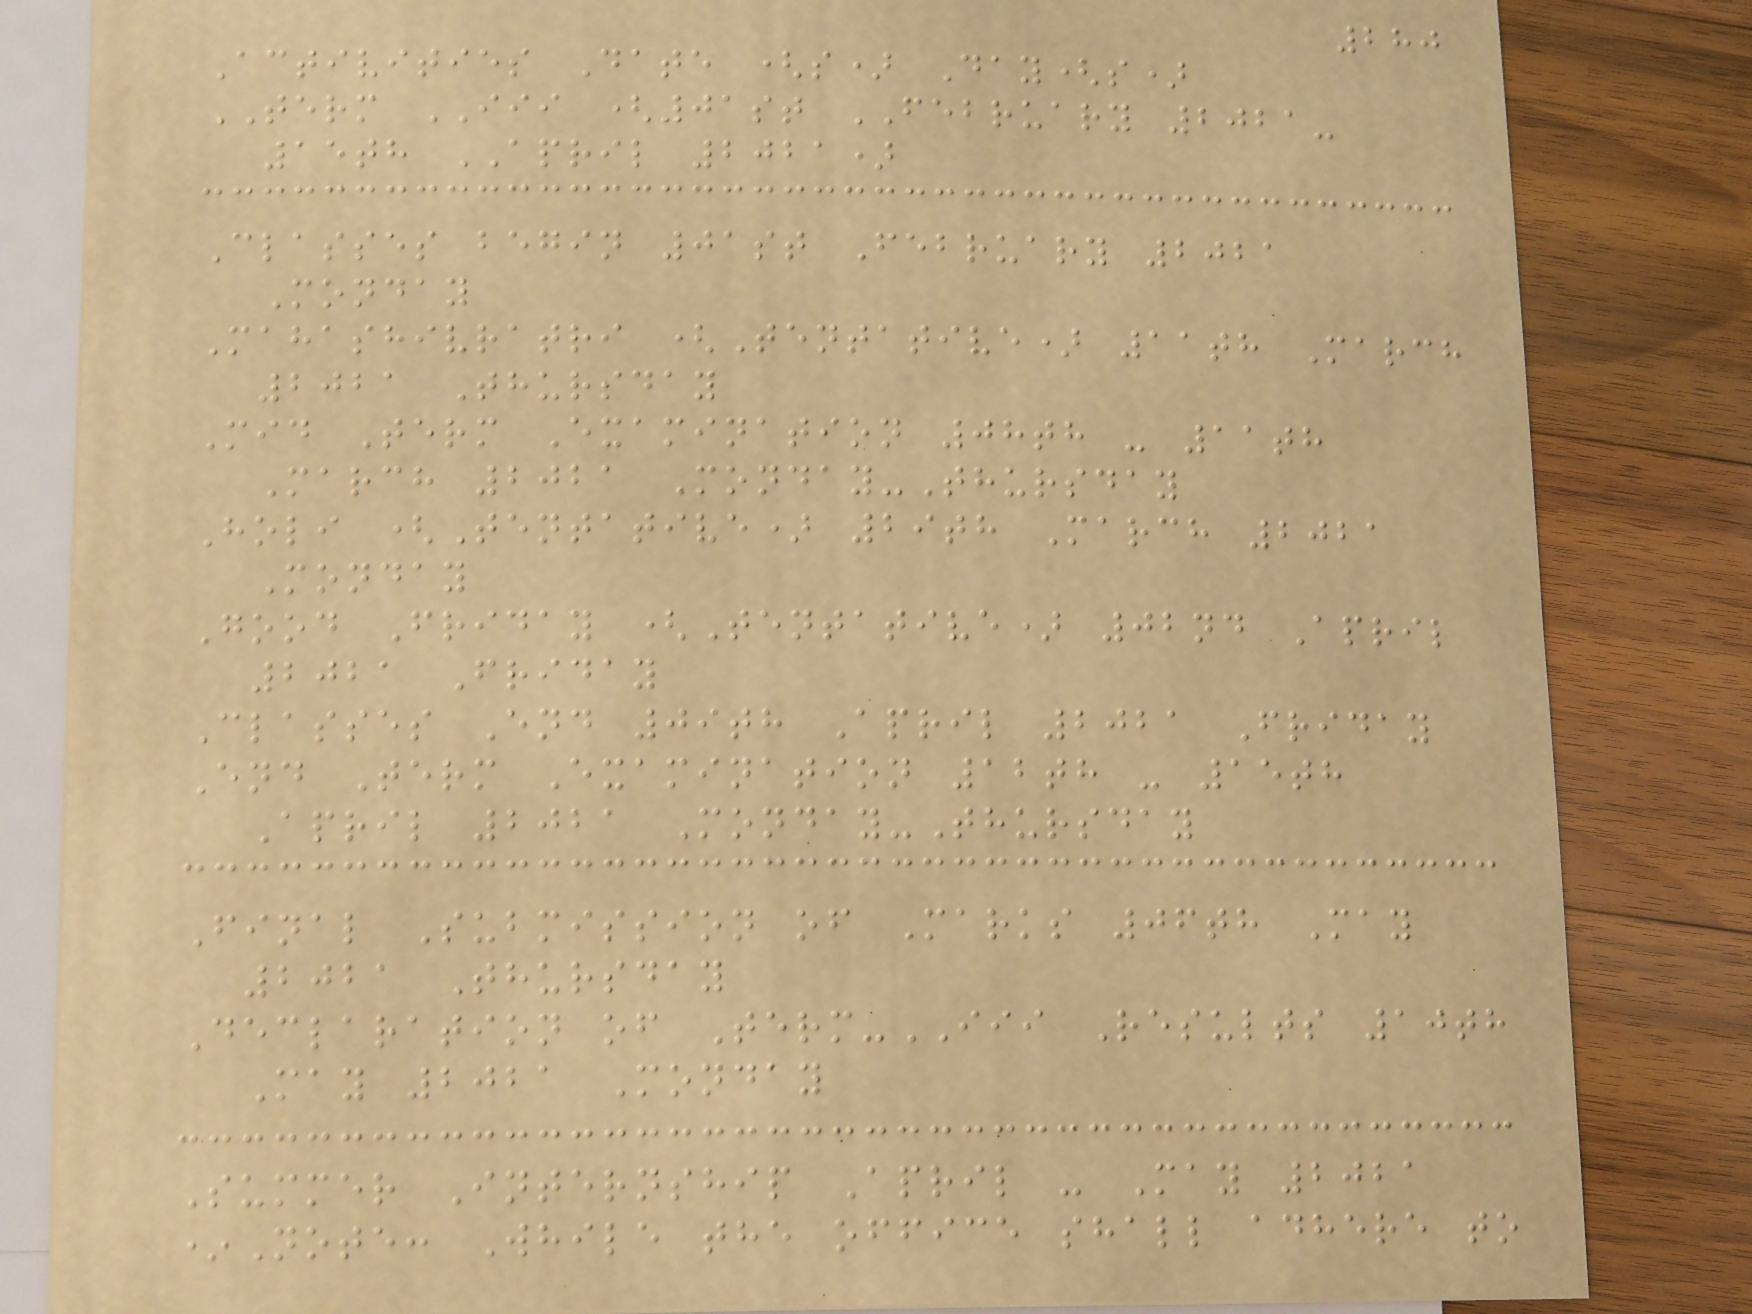280
Activities Date (s) Day(s)
TERM III (01st FEBRUARY 2021-
15th APRIL 2021)
Classes begin 01st February 2021
Monday
Mahashivratri (Tentative) 11th March
2021 Thursday
Mid Term Examination 08th - 11th
March 2021 Monday-Thursday
Holi (Tentative) 29th March 2021
Monday
Good Friday (Tentative) 02nd April
2021 Friday
Classes End 09th April 2021 Friday
End Term Examination 12th - 15th
April 2021 Monday-Thursday
Final Submission of Marks 06th May
2021 Thursday
Declaration of Term-III Results 10th
May 2021 Monday
Summer Internship April - May 2021
*Note: While the office shall adhere to
